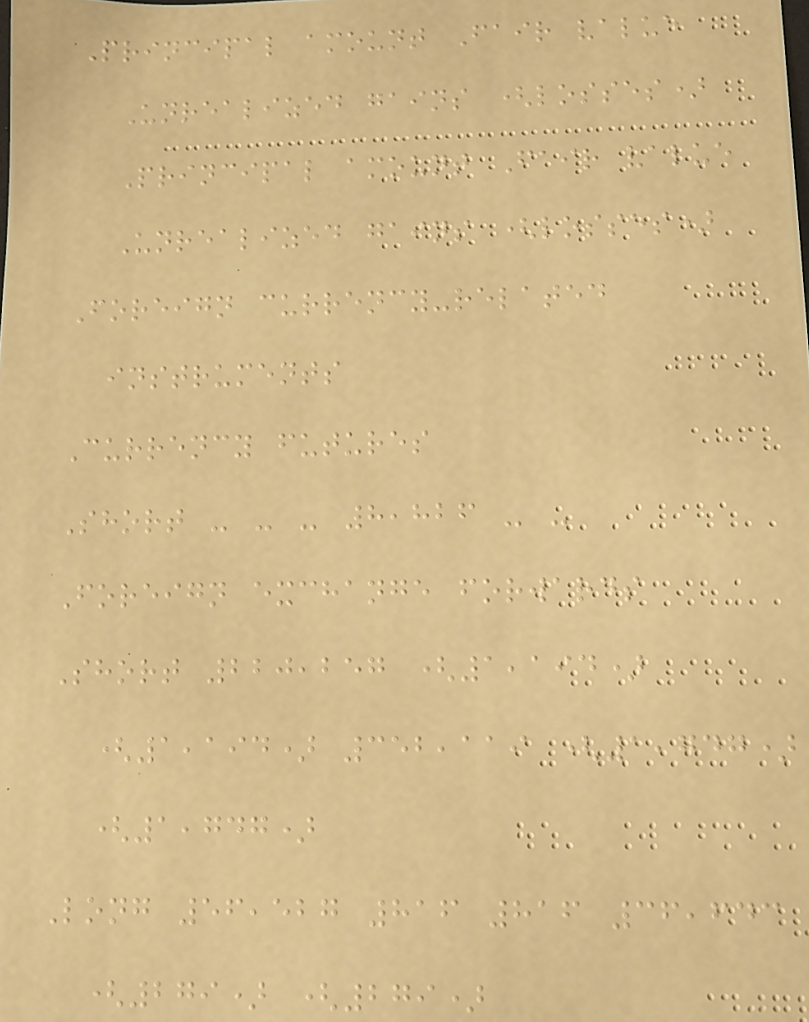Principal amount Fair value
Unrealized gains (losses)
Principal amount Fair value
Unrealized gains (losses)
Foreign currency-related
instruments
Currency futures
Short - - - 8,826 - -
Foreign exchange forwards
Short 220,257 (1,194)
(1,194) 352,119 (1,747)
(1,747)
Long 56,527 816 816 36,643
(279) (279)
